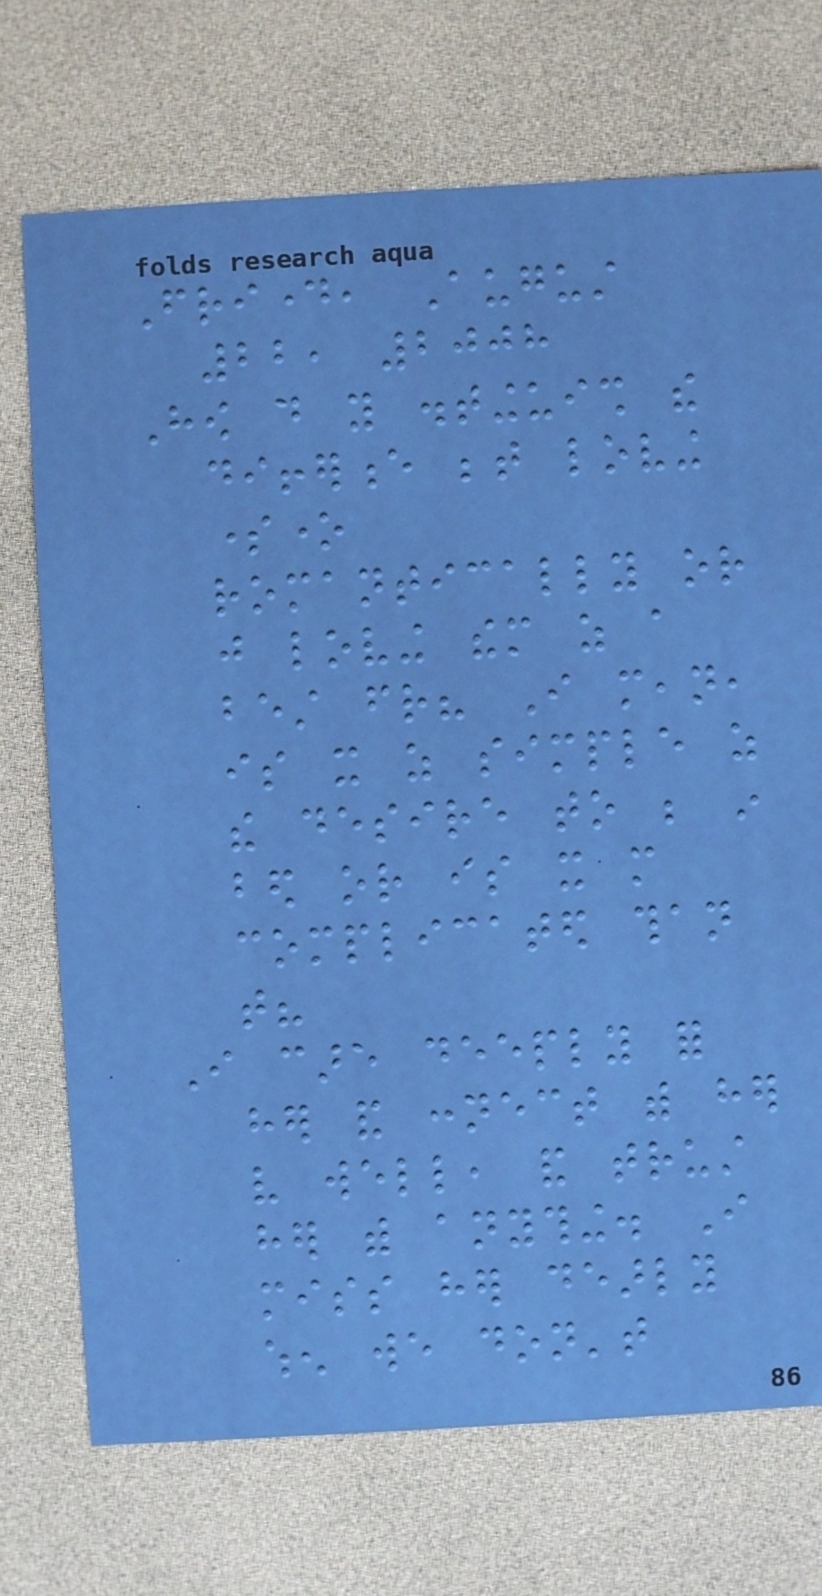Friday, August
22, 2008
How do you distinguish the
difference between loving
someone
romantically or
just loving them as a
best friend? I mean,
is it as simple as
the desire to be in
bed or is it more
complicated than
that?
I care deeply for
her and connect with her
very well, and trust
her with anything. I
miss her dearly
when we don't
